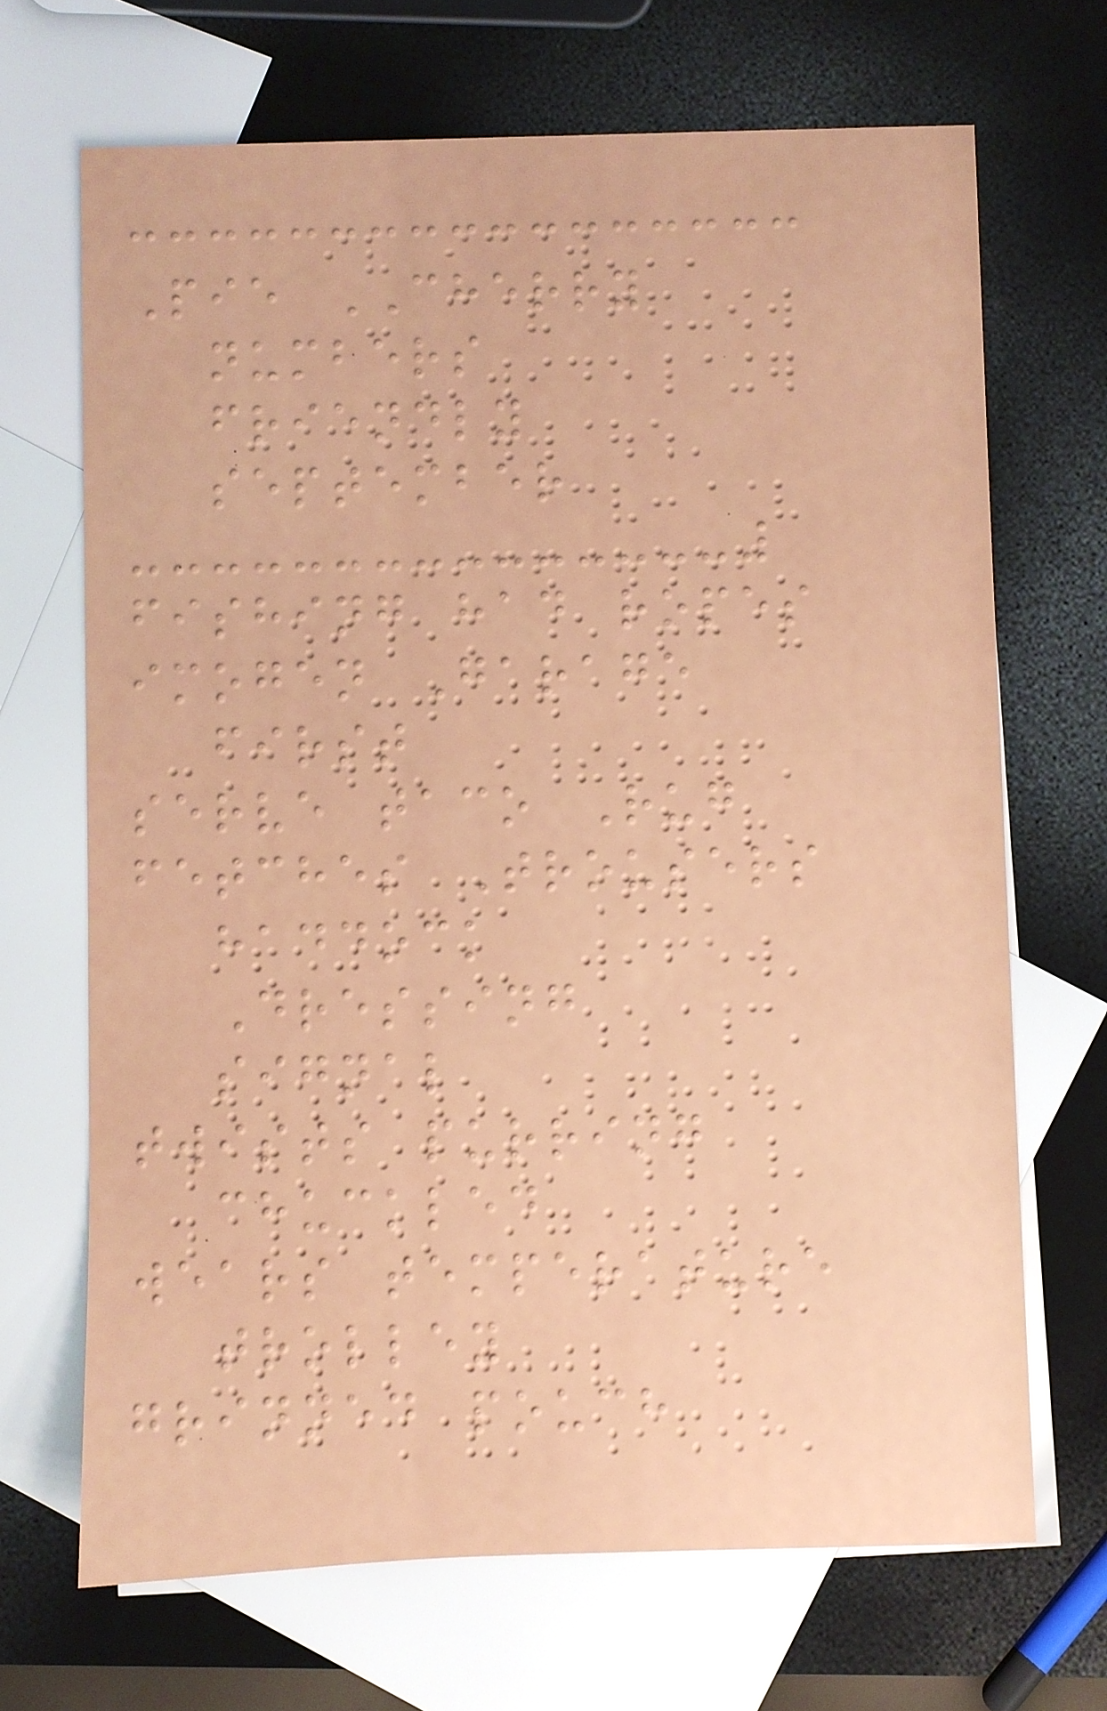Pie CHERRY
numbers
friendly
september
fishing had ropes
imogen Garage
first
serve taco Rug
fetches Trousers
haddock
Dressing
signal
twists purring
chuckled
wears temperature
trolley
grinned pouch
